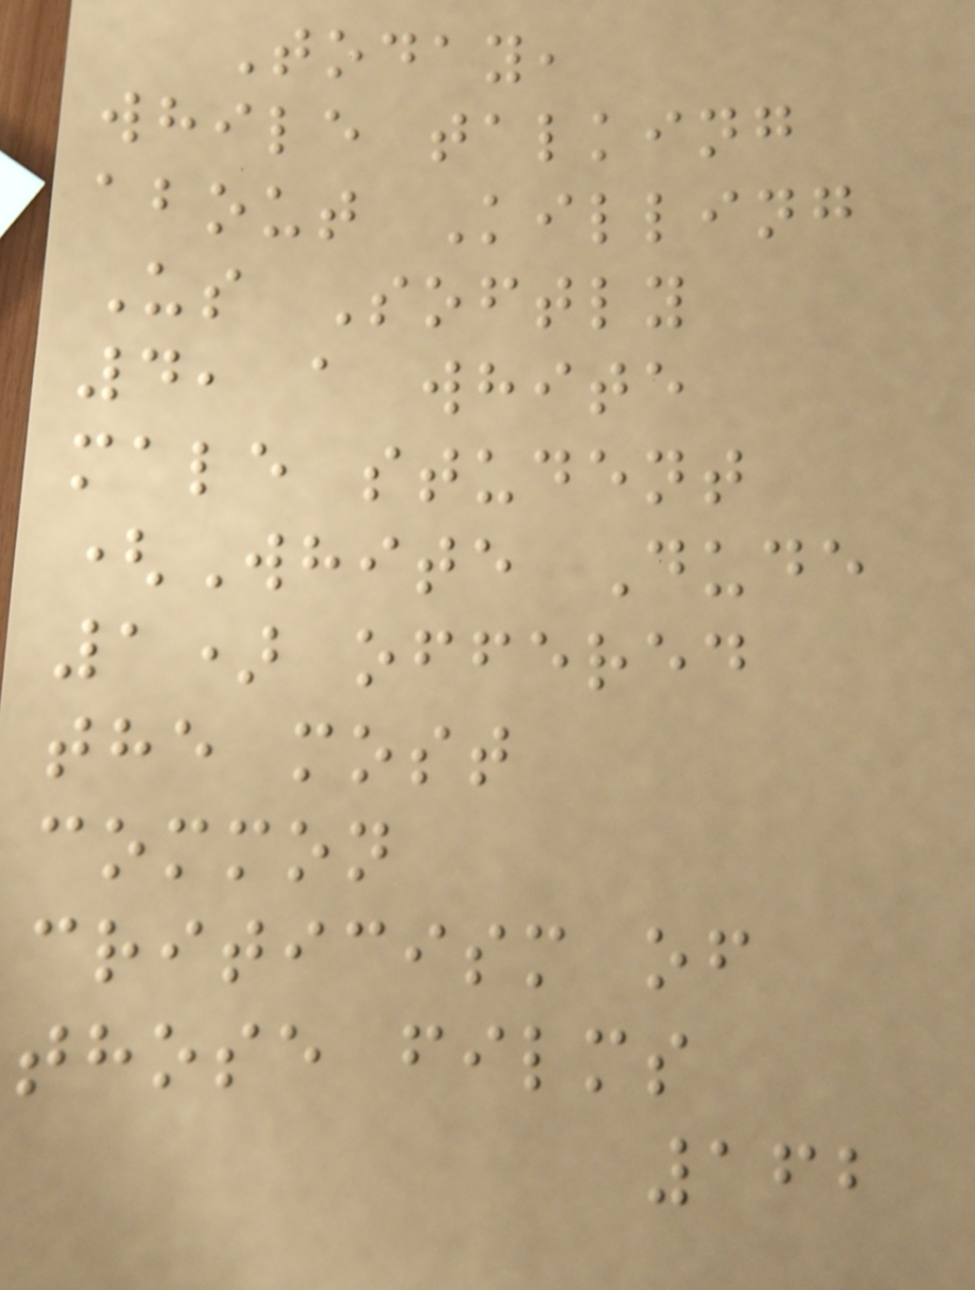Today,
while talking
about Killing
Us Softly
4, a white
male student
(White Dude
1) offered
the most
common
criticism of
those films
162
